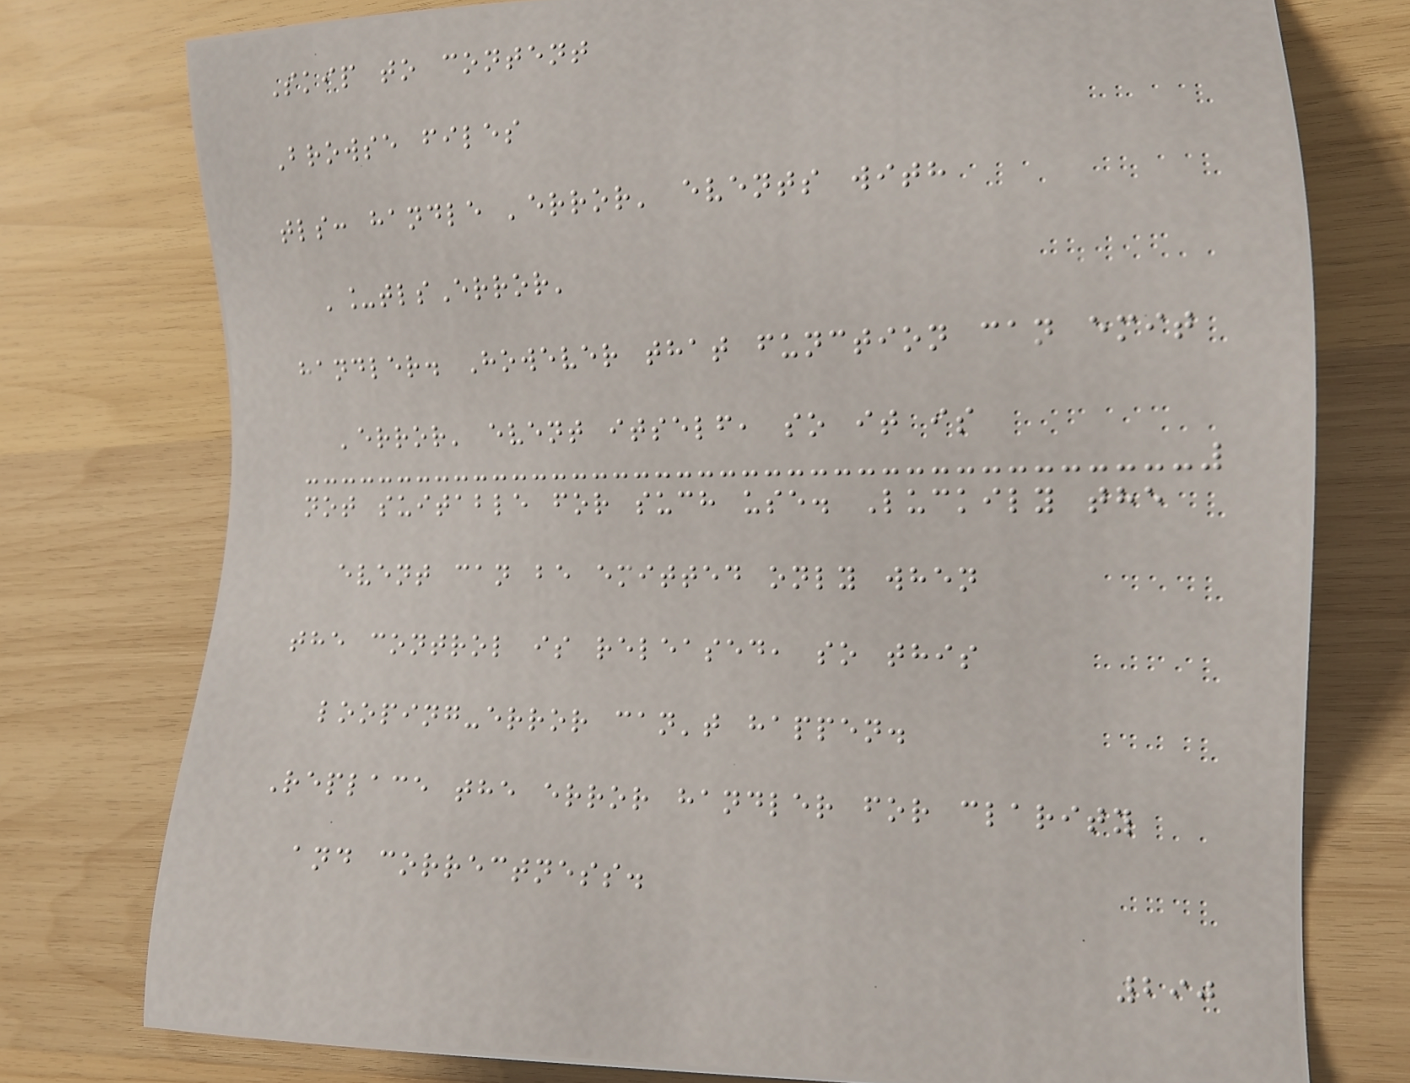Skip to content
Browse files
tls: handle 'error' events with
'_tlsError'
handler. However that function can emit
'error' event itself, so it is
not suitable for such use. Luckily the
event can be emitted only when
the control is released, so this
looping-error can't happen.
Replace the error handler for clarity
and correctness.
290
